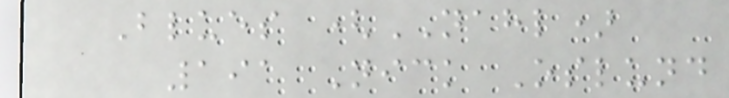Blues (NAHL)
191 Nick Oslund
